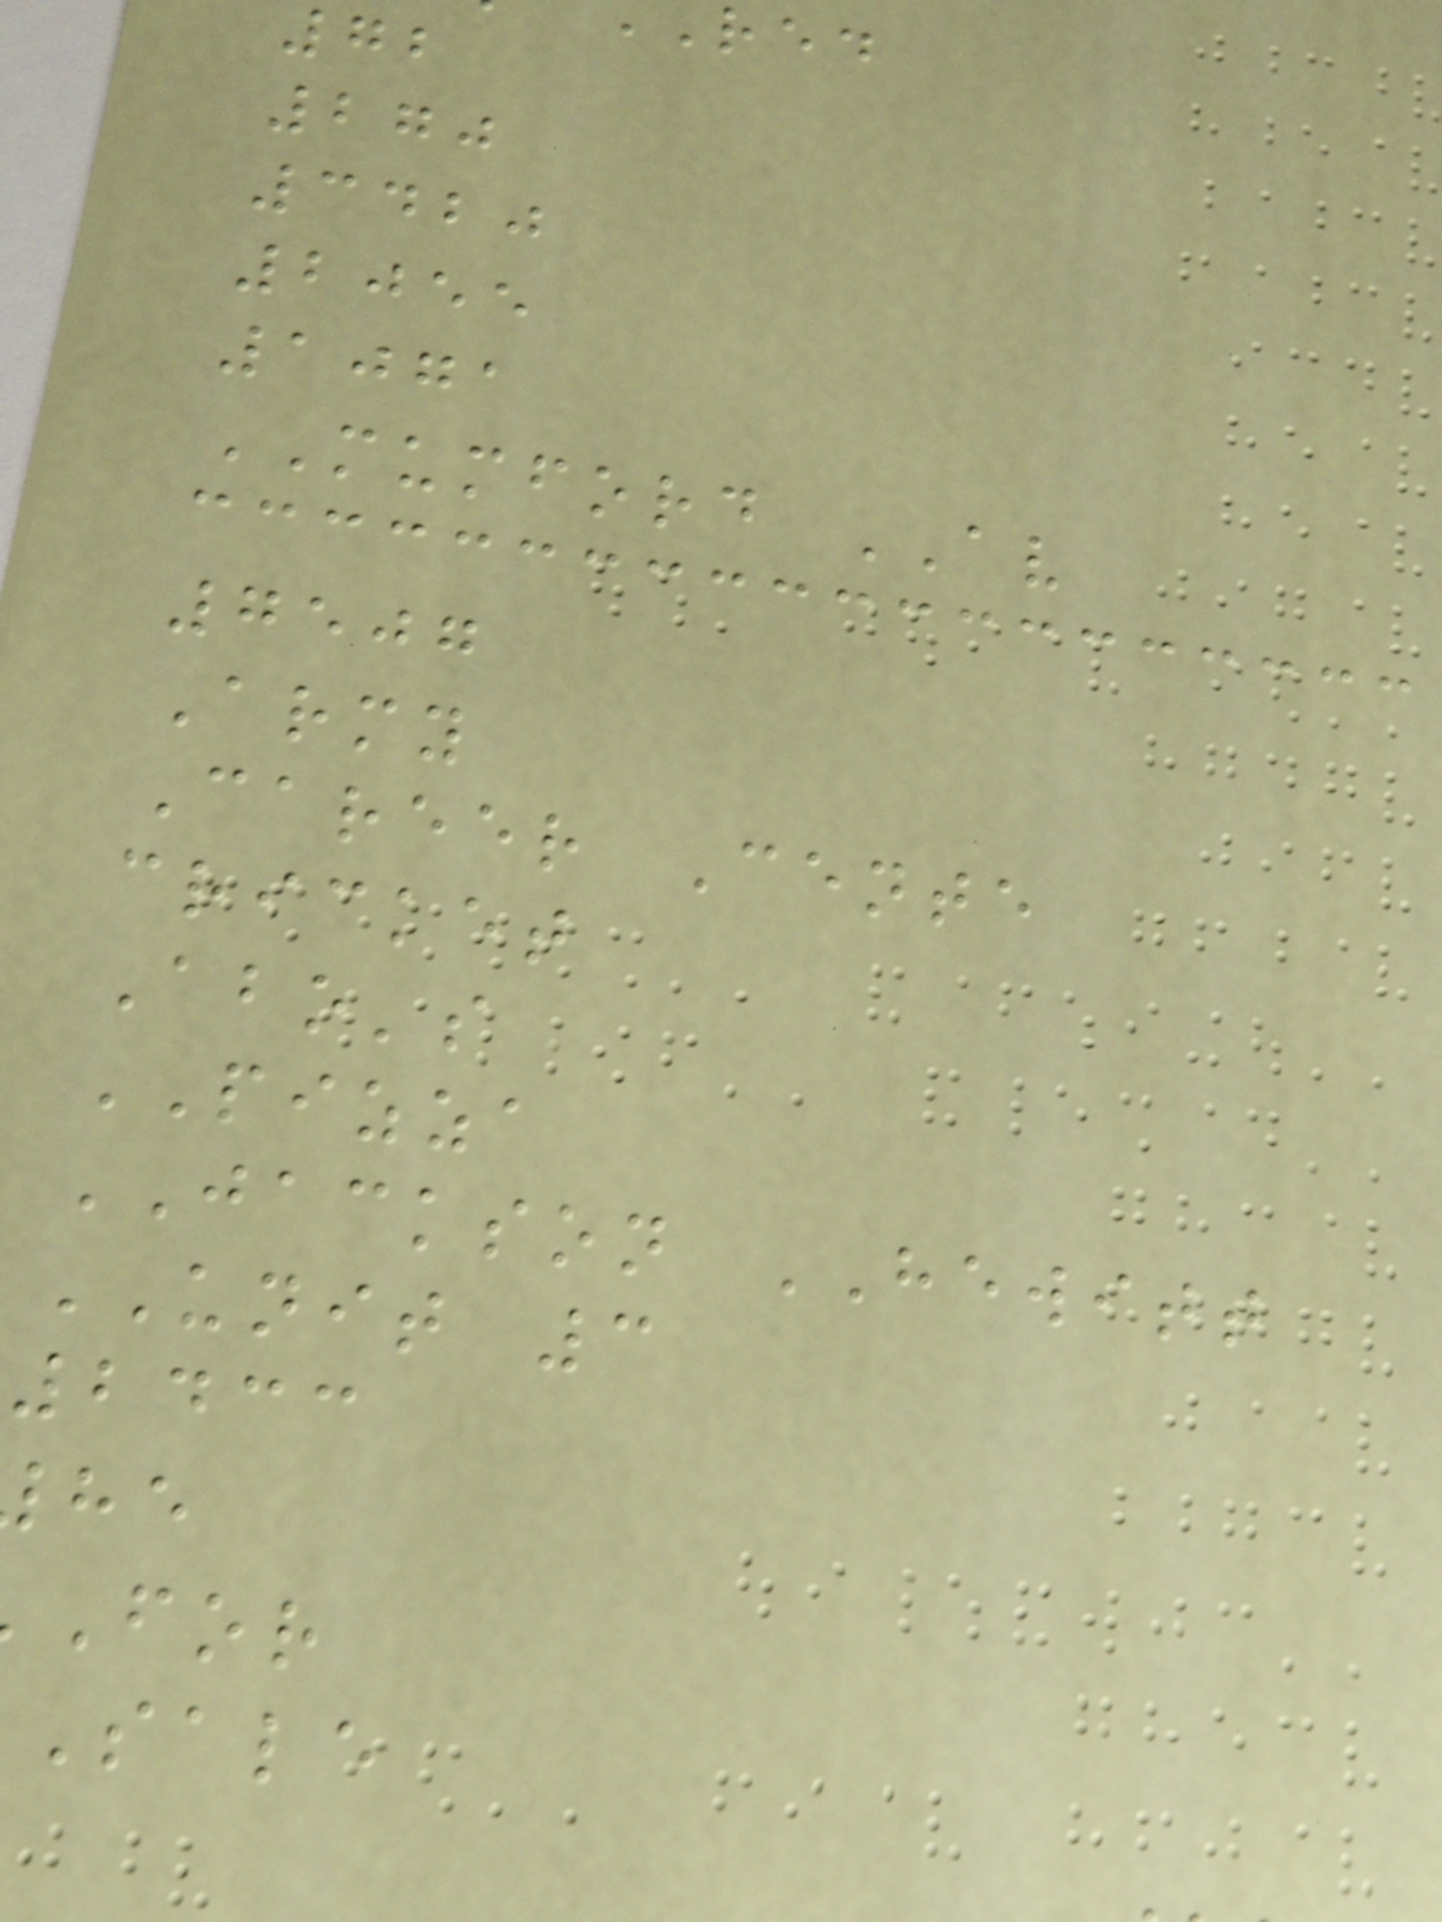72
270
3420
2055
1071
MUMFORD AV
7507
Army
Career Cente
cricket
Abo's
PIZZA
JACKSON HEWITT
UNIT 3
2433
sale
